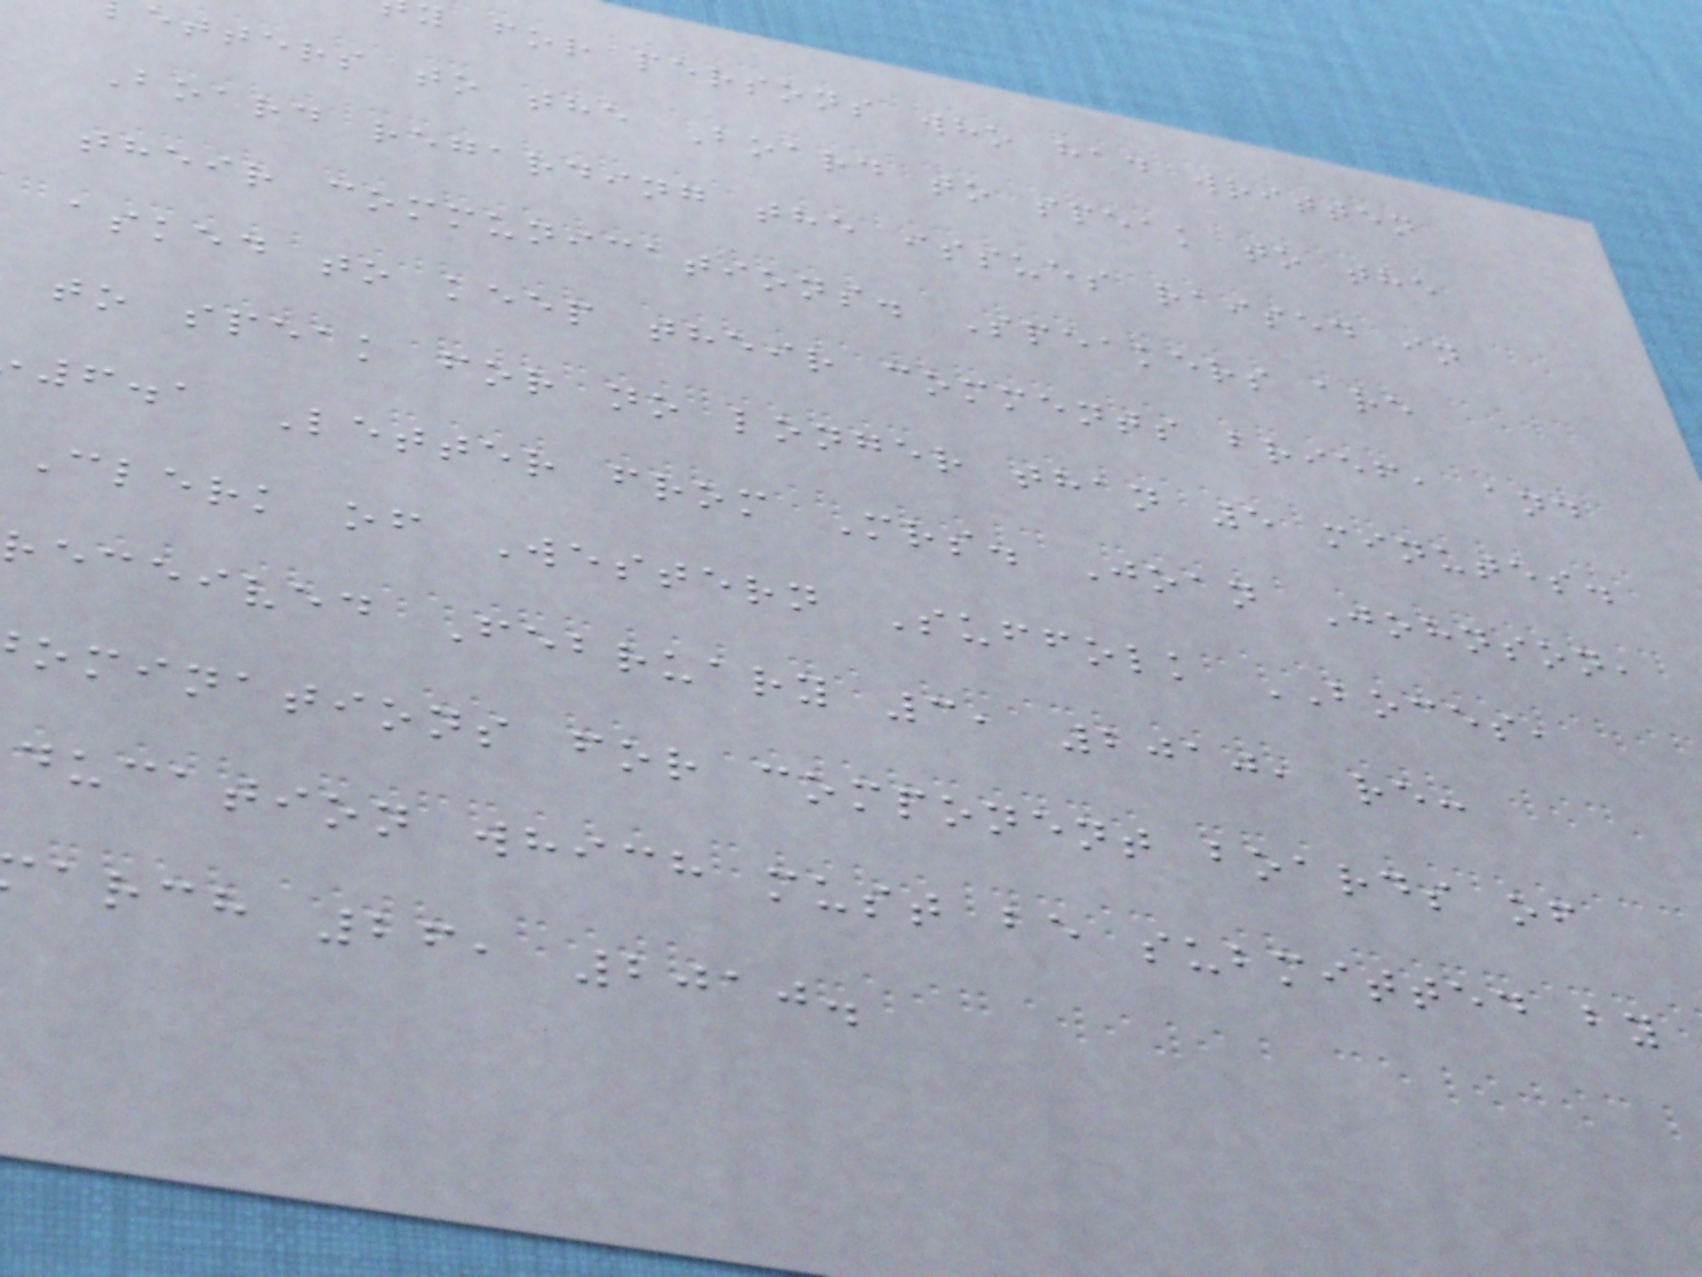y for persons who had written
etters to the Board to speak to the
Board regarding the issues raised in
their communications. Speakers are
asked to keep their comments brief, and
to speak for no longer than 5 minutes.
6.1 Letter from Mrs. Joan Johnson,
Clerk of Western Suffolk BOCES,
received February 3, 2010, re:
ominations for component boards of
ducation which must be submitted by
arch 26, 2010.
